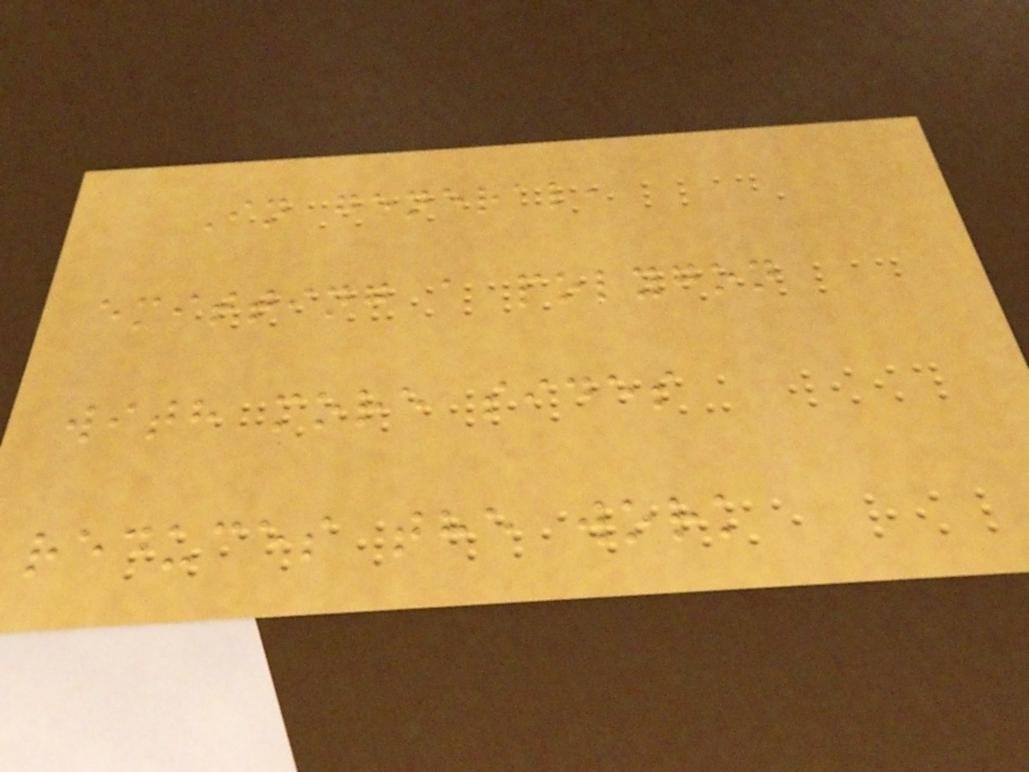In general,
emitting a polygon
with more sides
reduces the work
